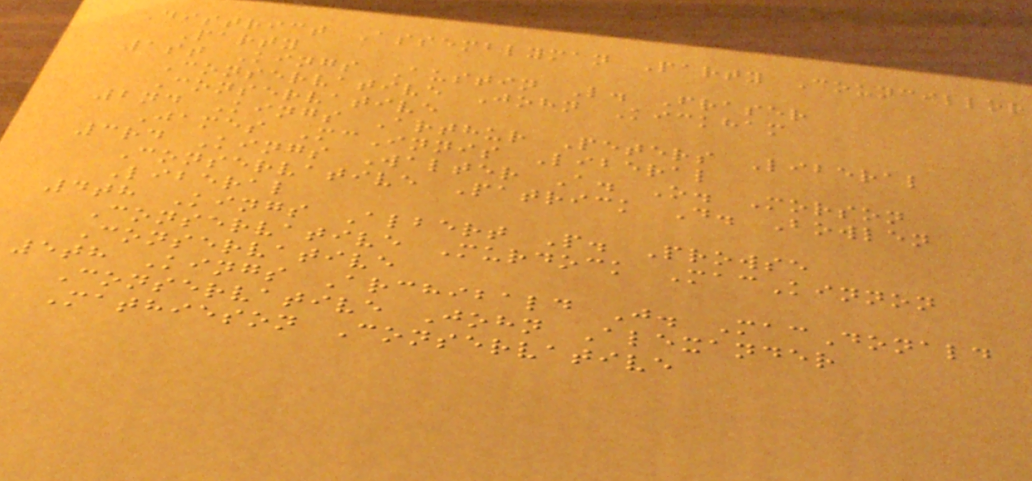District Assemblyman Party Councillor
Party
1st Kings Austin L. Fraser
Conservative John Kickham
Conservative
2nd Kings Arthur Peters Liberal
James McInnis Liberal
3rd Kings Walter A. O. Morson
Conservative Patrick D. Bowlen
Liberal
4th Kings Albert P. Prowse
Conservative Murdock MacKinnon
Conservative
5th Kings Archibald J. MacDonald
Conservative John Alexander
Mathieson Conservative
